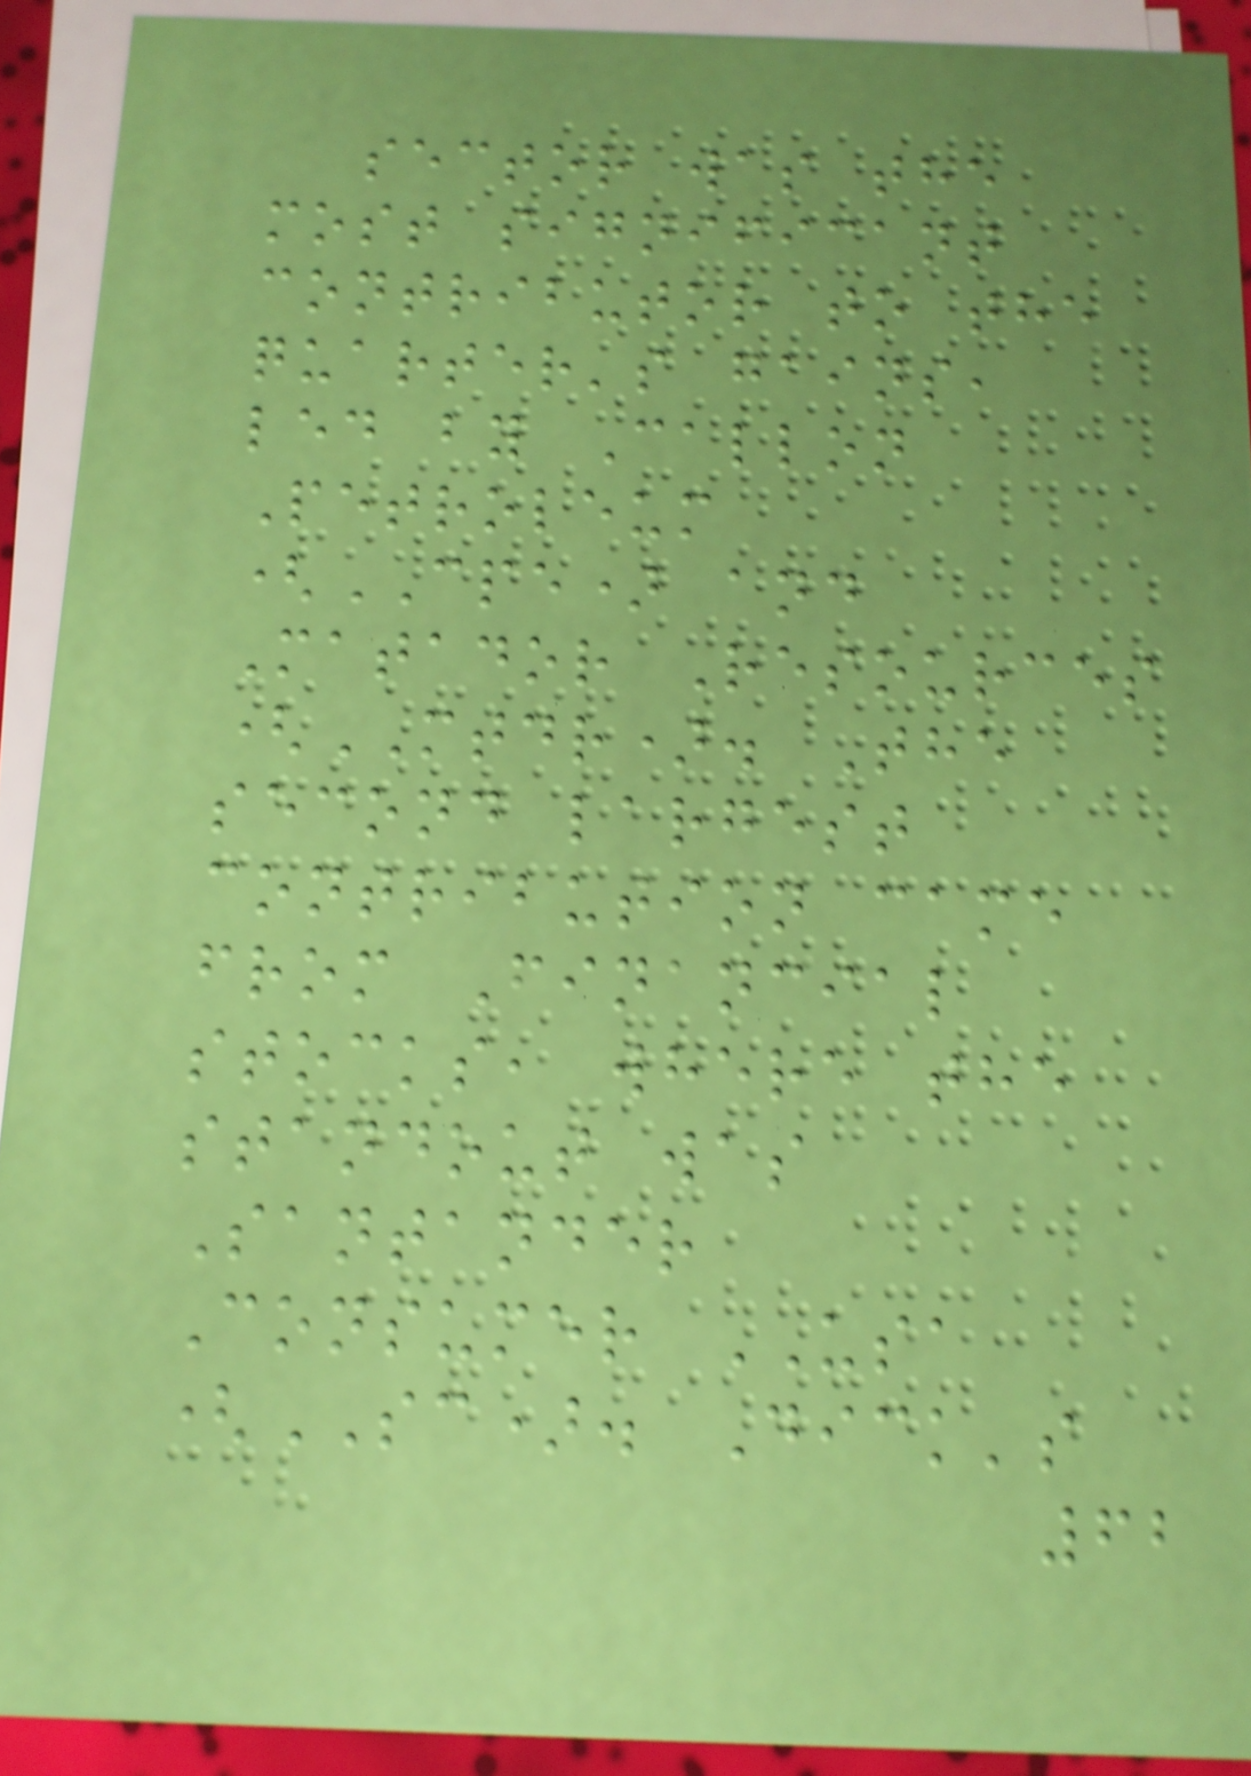sector was the
most significant
contributor to the
quarter's gains,
led by Callon
Petroleum
(CPE) and
Matador Resources
(MTDR). The
second largest
contribution came
from Financial
stocks, where the
standout was
Santander
Consumer USA
(SC). Dick's
62
